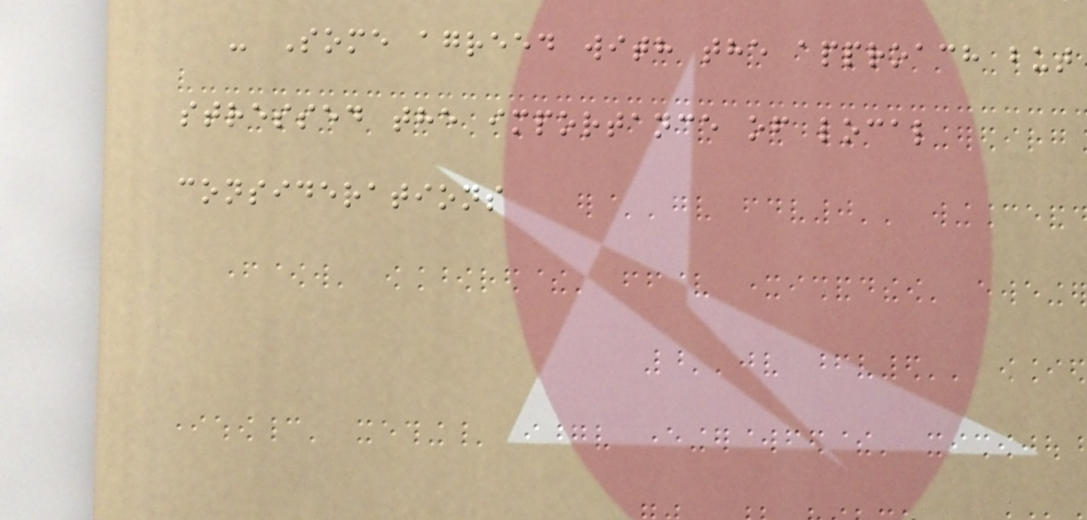- Some agreed with the approach but
stressed the importance of local
considerations
